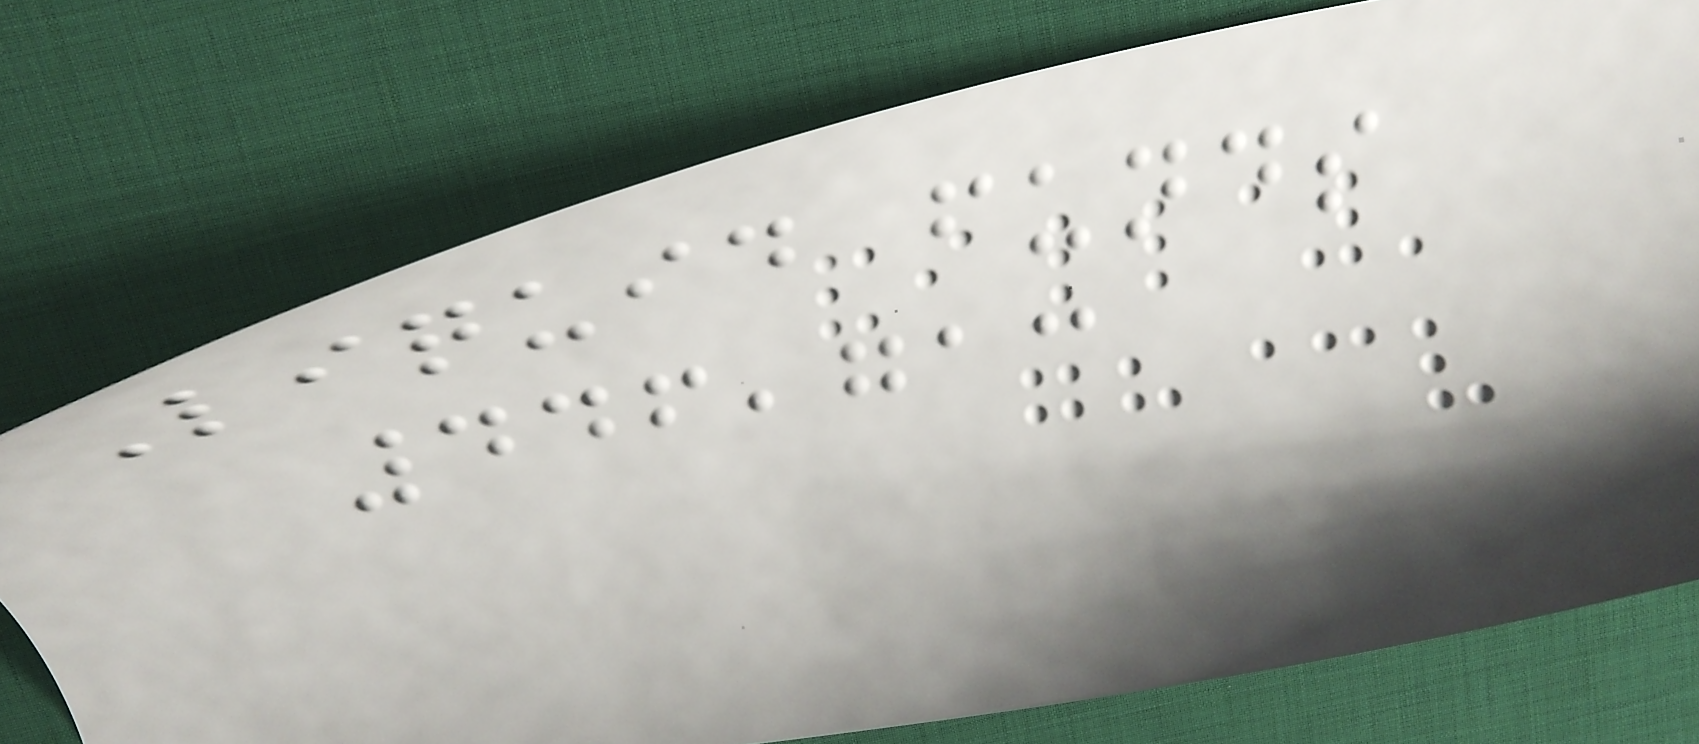Liquid funds
446,713
